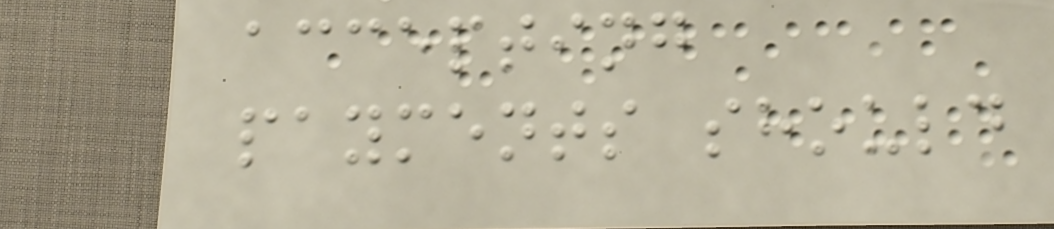accepting
payments should
